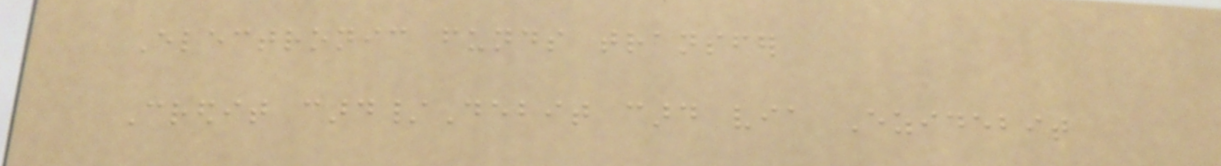Electronic funds transfer
Credit card/Debit card via Ezidebit
